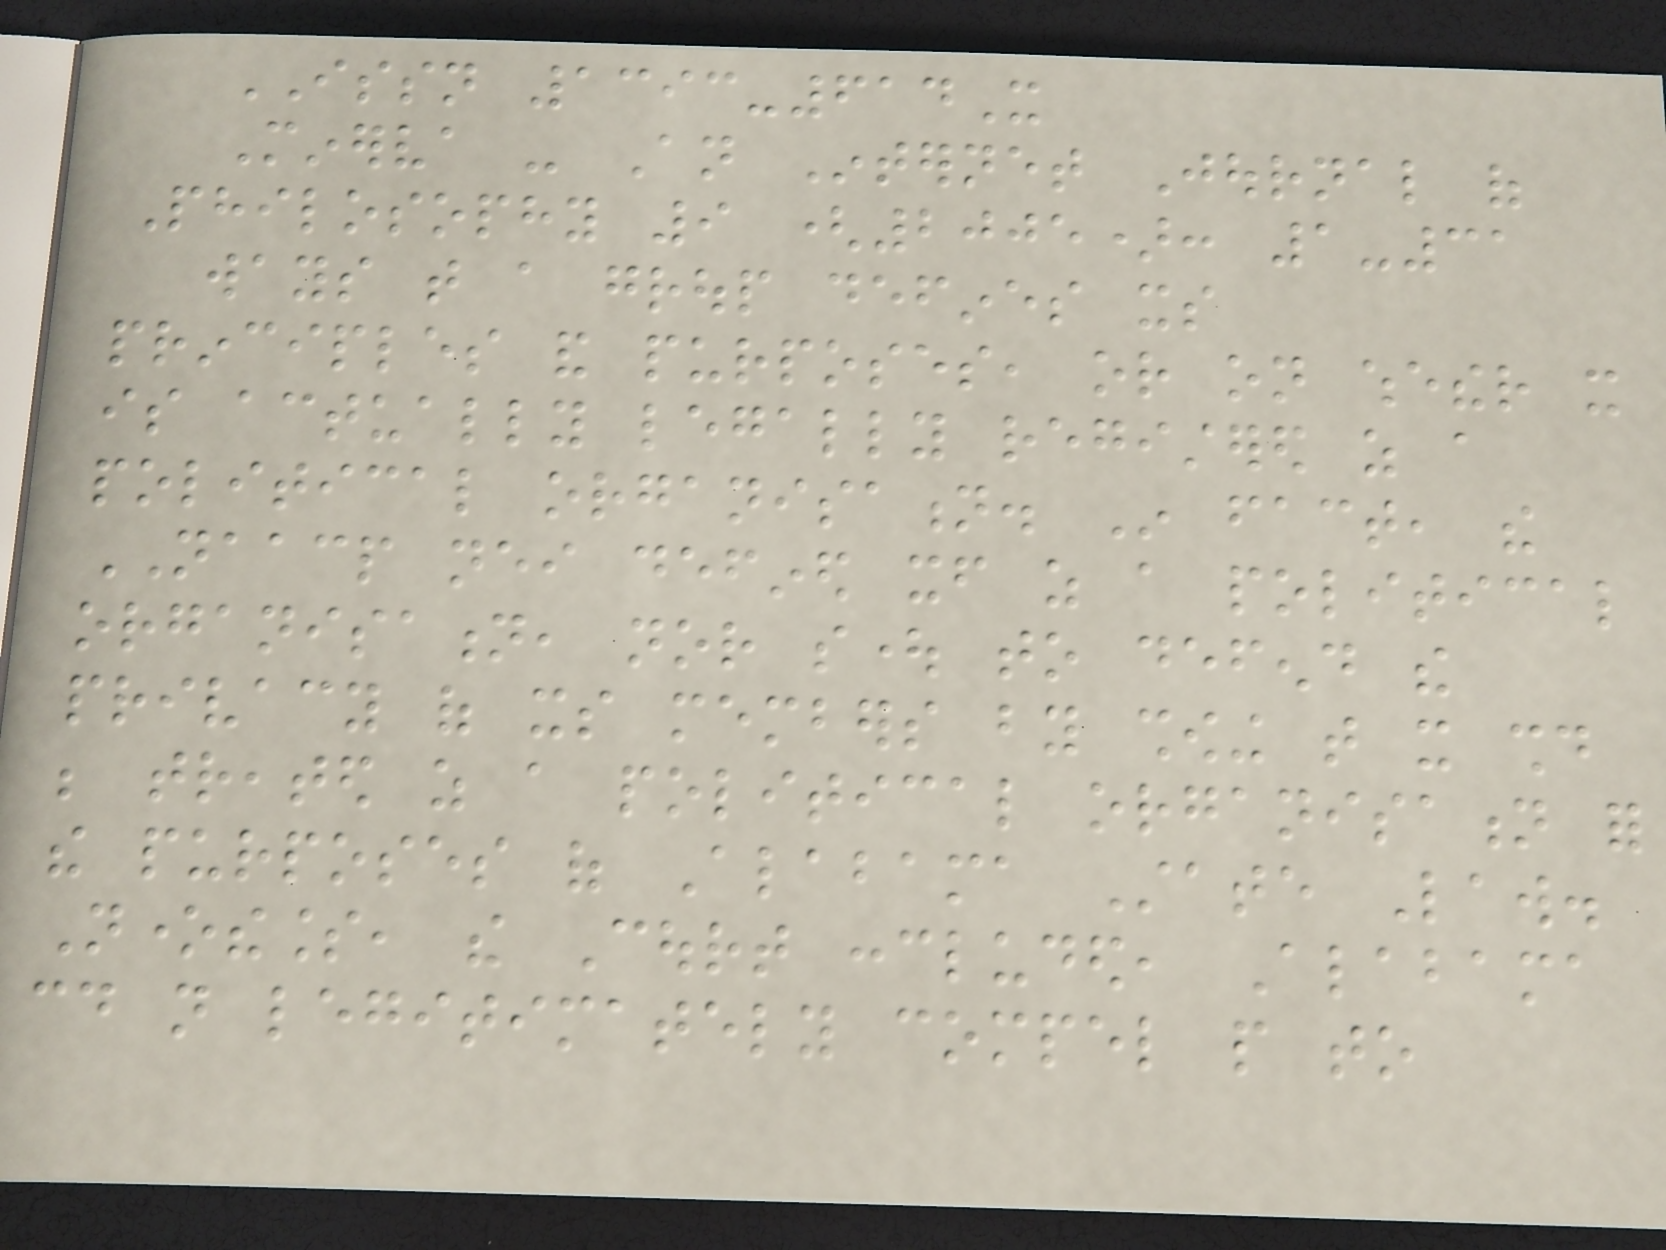ISSN 1393-614X
Minerva - An Internet Journal of
Philosophy 9 (2005): 1-31
ways that a group defines its
principles and purposes, or on whether it
is actually legally registered as a
political organisation. In fact, the
NAACP neither defined itself as a political
organisation, nor sought to defend the
privacy of its members by showing that it should
be treated as a political organisation for
the purposes of Alabama State Law.
Nonetheless, the Court concluded, Alabama
could not legitimately compel people to
